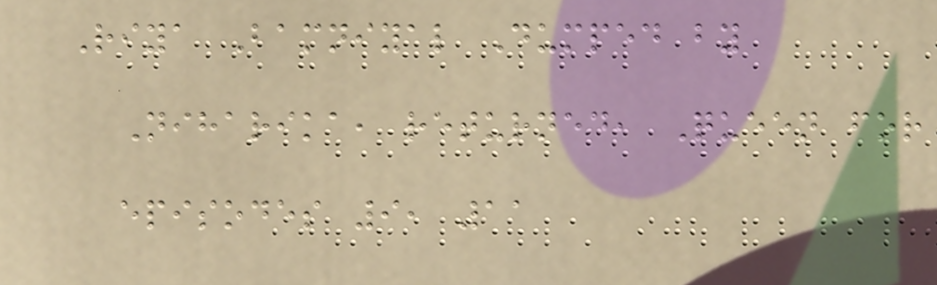Riya Bamniyal Dumped by
Niharika, returned, Queen for
episodes 9, 11
